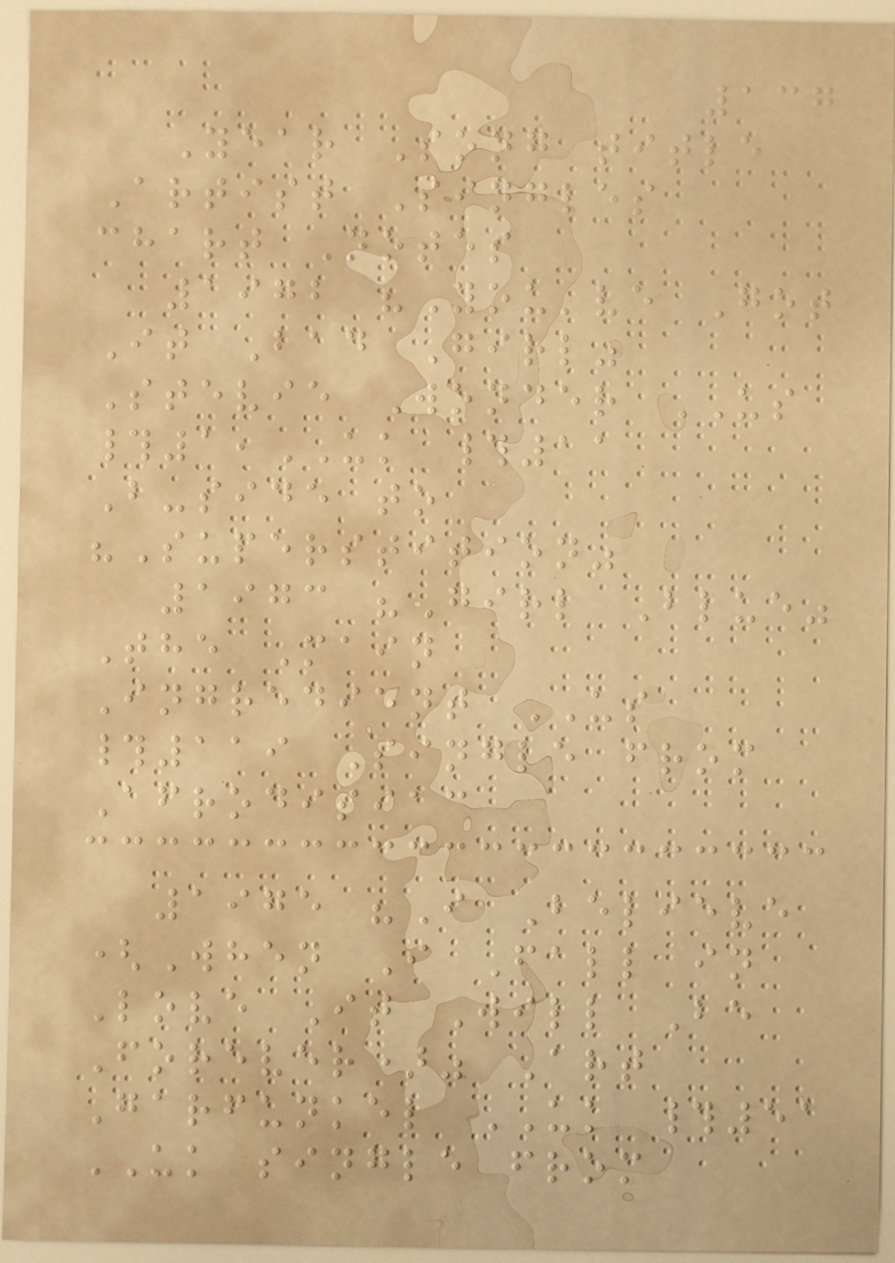137
Year Song title
Artist Singles
chart Notes
1972 "You've Got
It Bad Girl"
Stevie Wonder US
#1,UK #11
B-side to
"Superstition"
1973 "Girl Blue"
The Main
Ingredient US
#119 Single from
Afrodisiac
1975 "I Believe
(When I Fall in
Love It Will Be
Forever)" Art
Garfunkel UK #51
UK single from
